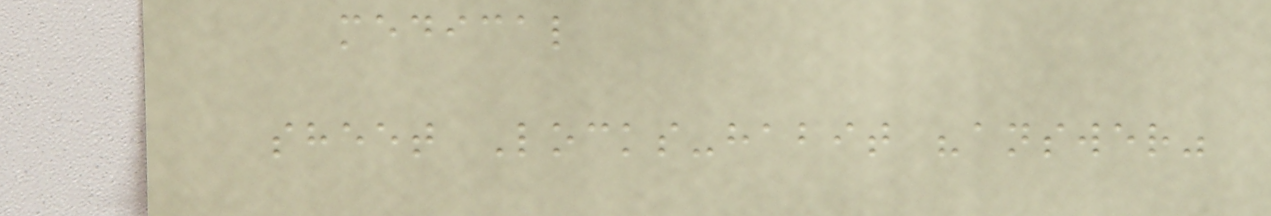medical
sheet Locks-habit "answer"
